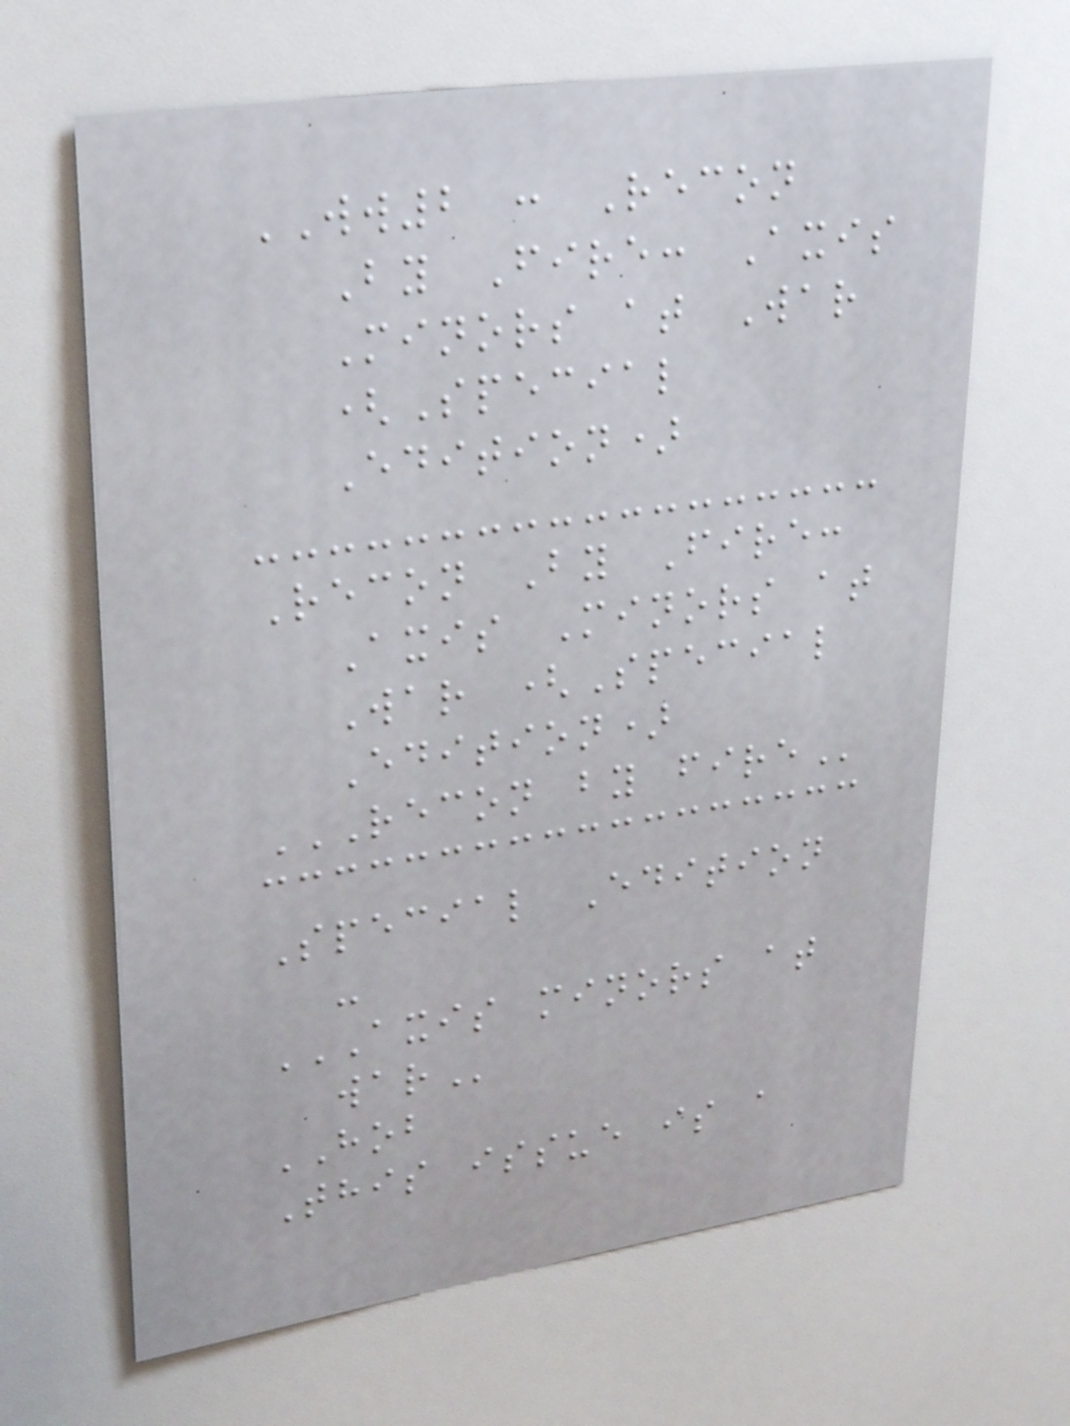WW2 : Recon
By Fire: Axis
Minors at War
(Special
Edition)
Recon By Fire:
Axis Minors at
War (Special
Edition)
RECON BY FIRE
Special Edition
-
AXIS MINORS AT
WAR
HOB
This issue is a
